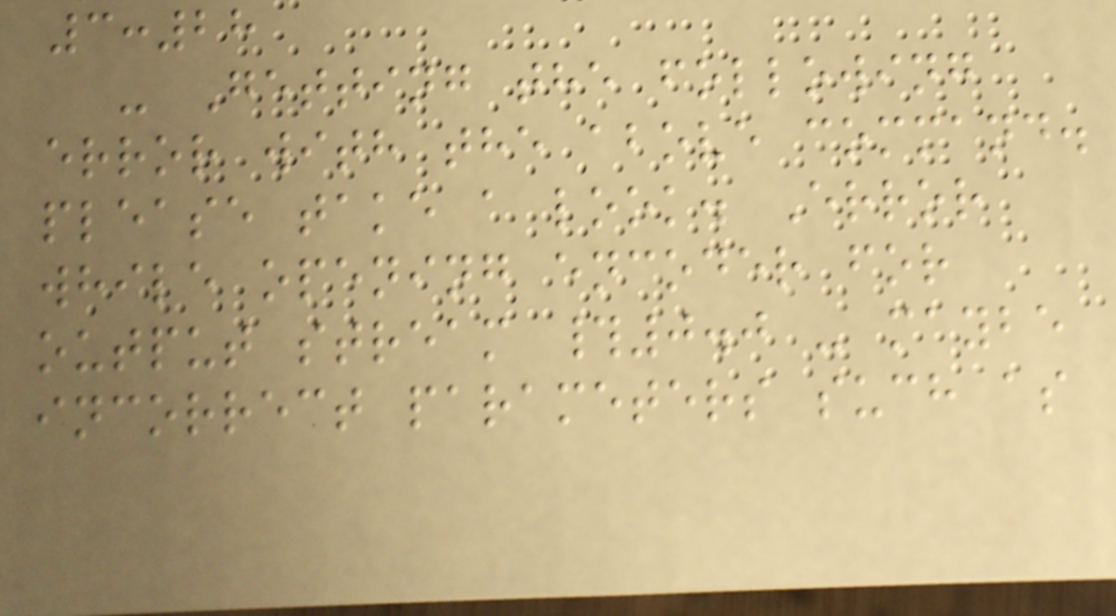3:28
- Getting the following
error with the above command.
please take a look. Error
while opening encoder for
output stream #0.0 - maybe
incorrect parameters such as
